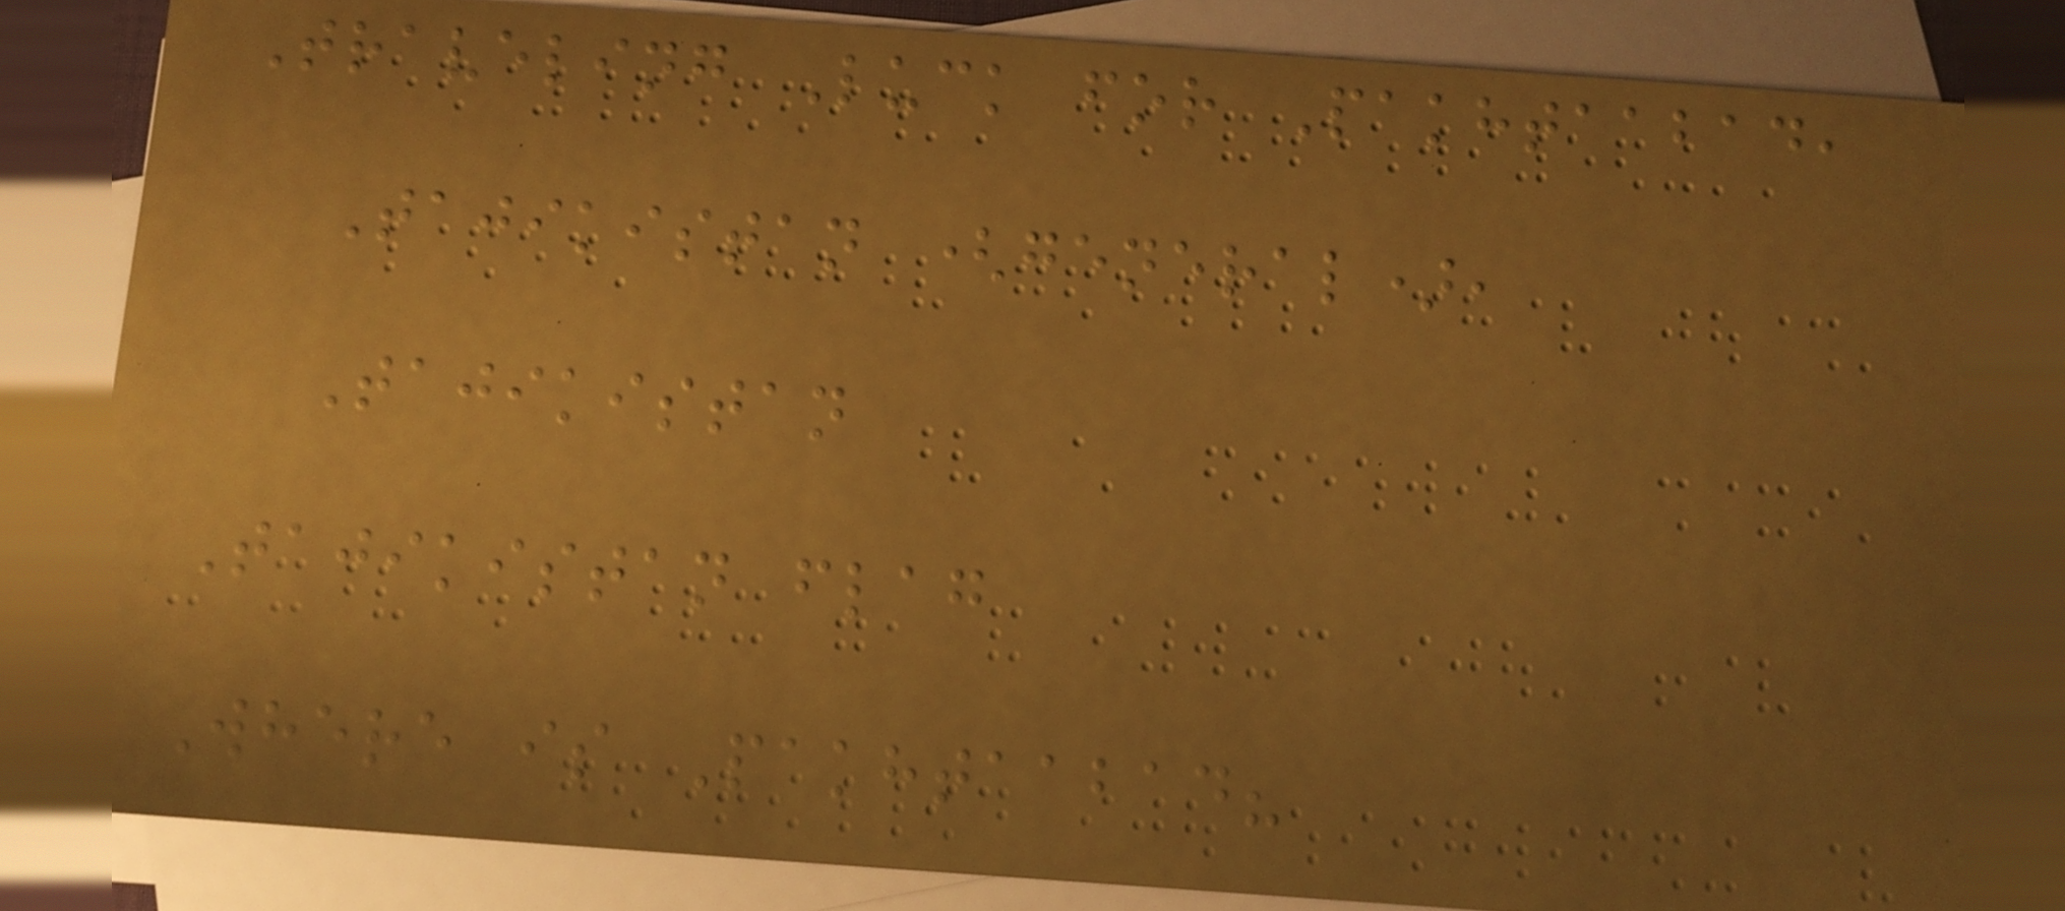Traveling Luck for Pakhtaabad,
Tajikistan (general),
Tajikistan
Tajikistan flag
Where is Pakhtaabad?
